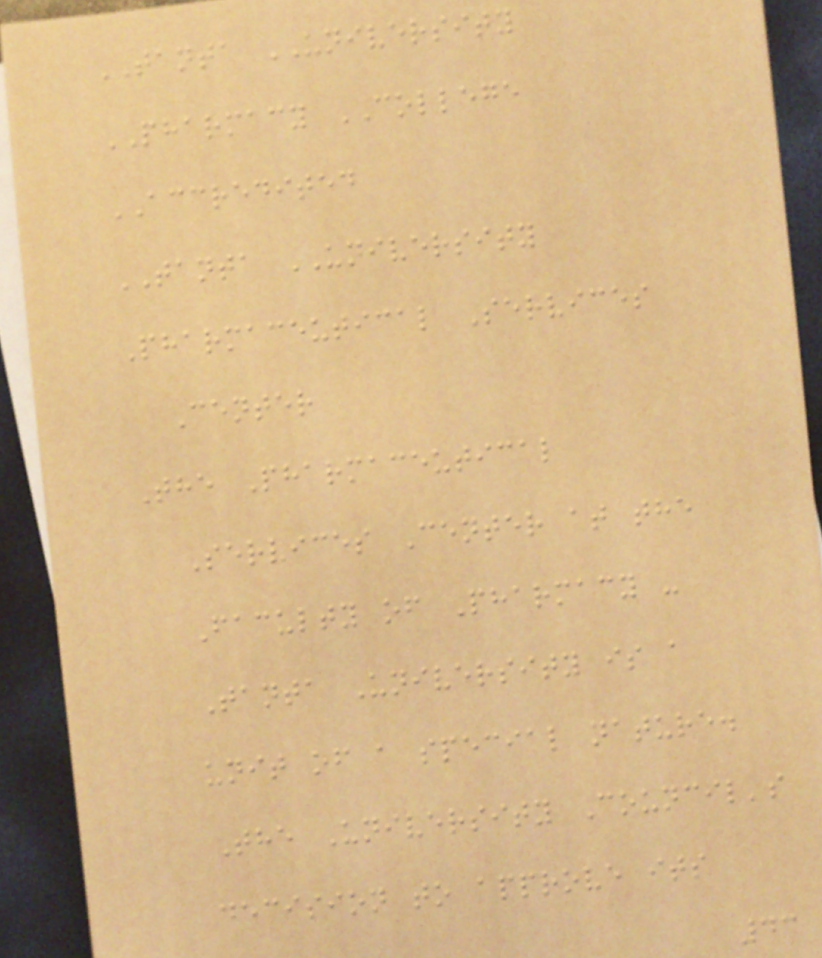TANTA UNIVERSITY
PHARMACY COLLEGE
ACCREDITED
TANTA UNIVERSITY
Pharmaceutical Services
Center
The Pharmaceutical
Services Center at the
Faculty of Pharmacy -
Tanta University is a
unit of a special nature.
The University Council's
decision to approve its
43
